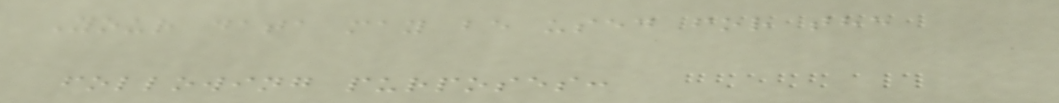Your data may be used for the
following purposes:
